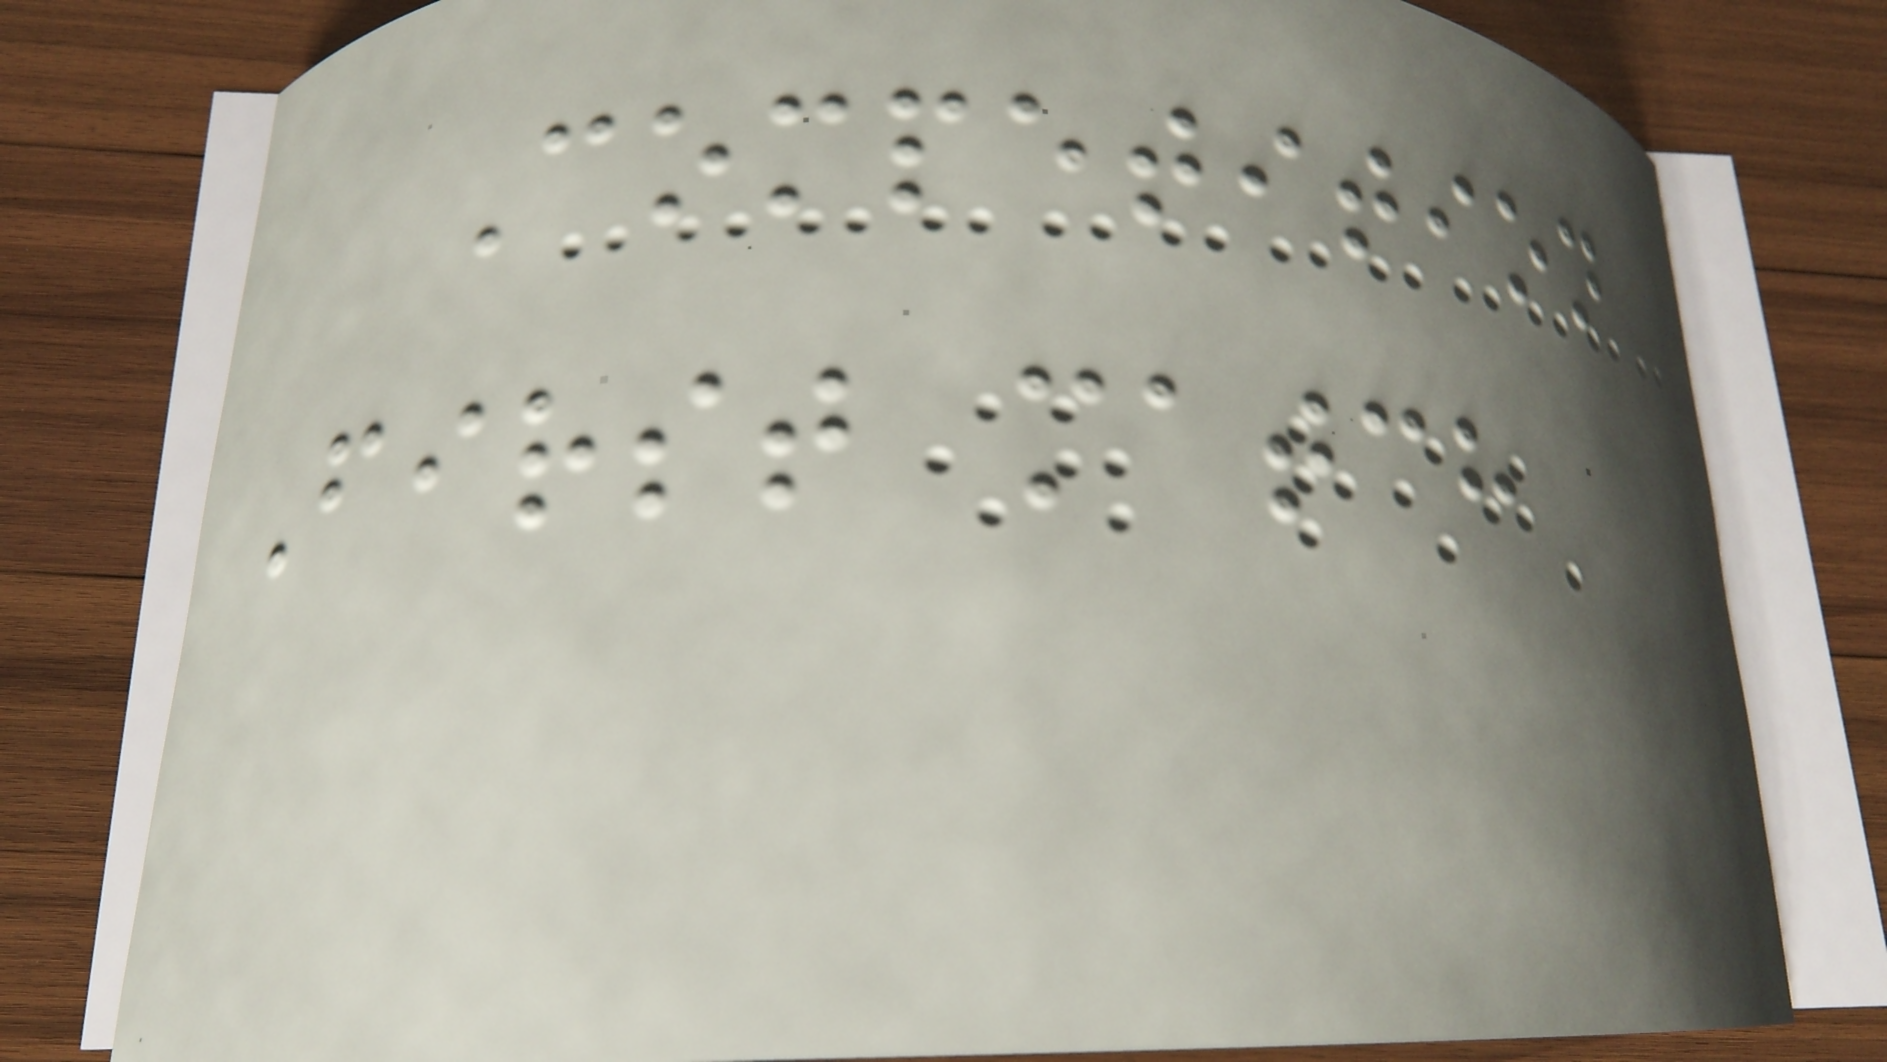Competition
First match
